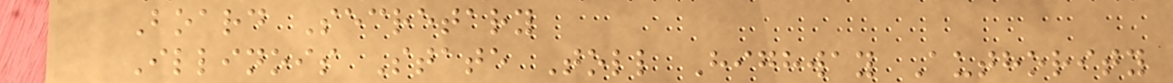Board Secretary
Illinois State Toll Highway Authority
